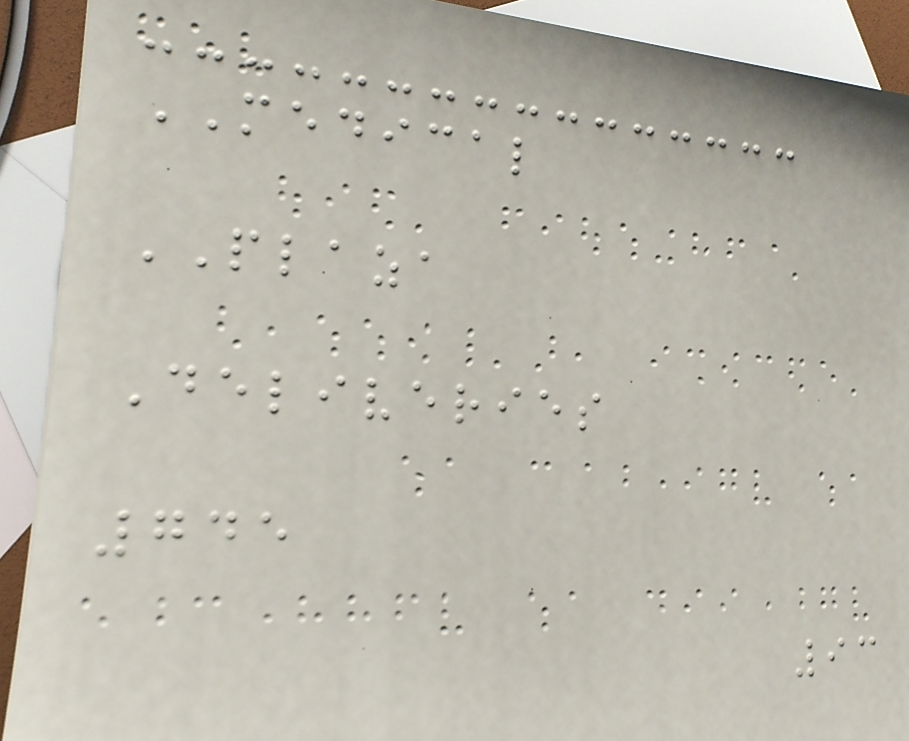MEDICAL
PLAZA
Deliveries
745
93
